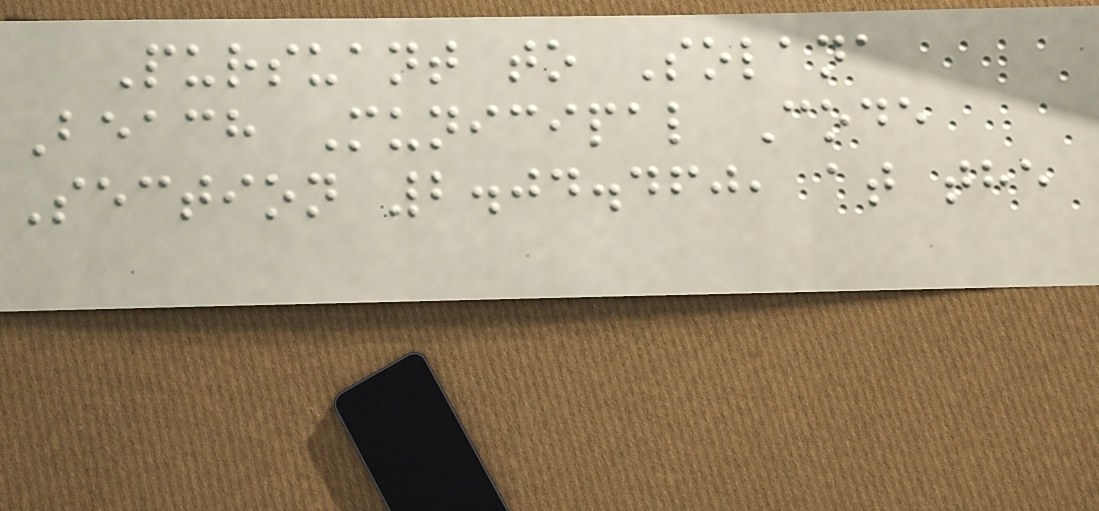Pursuant to Solana
Beach Municipal Code
Section 2.04.460, at the
